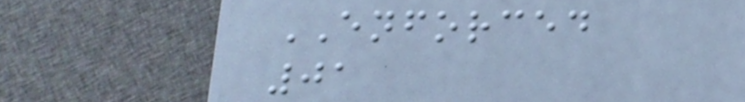ENFORCED
01
